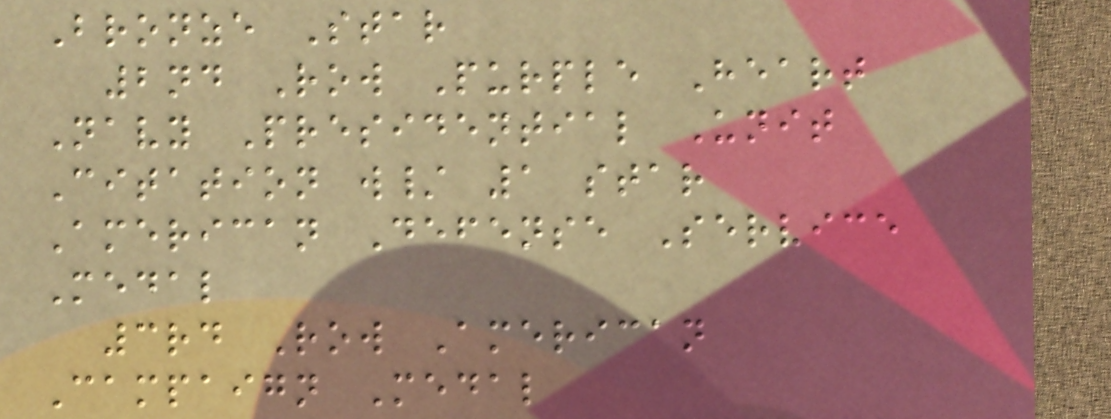Bronze Star
2nd Row Purple Heart
Navy Presidential Unit
Citation w/ 1 star
American Defense Service
Medal
3rd Row American
Campaign Medal
